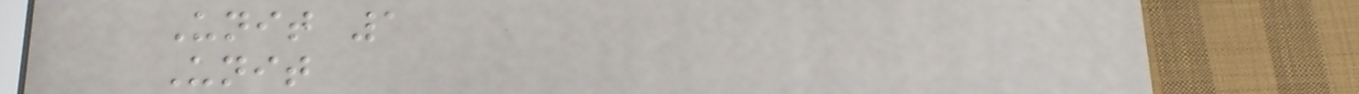Unit 1
Unit
